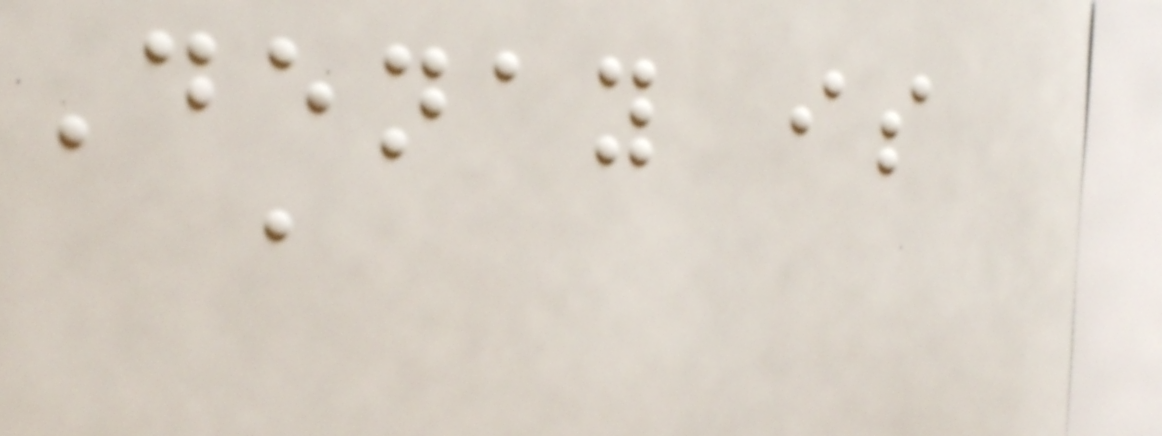Denay is
a
